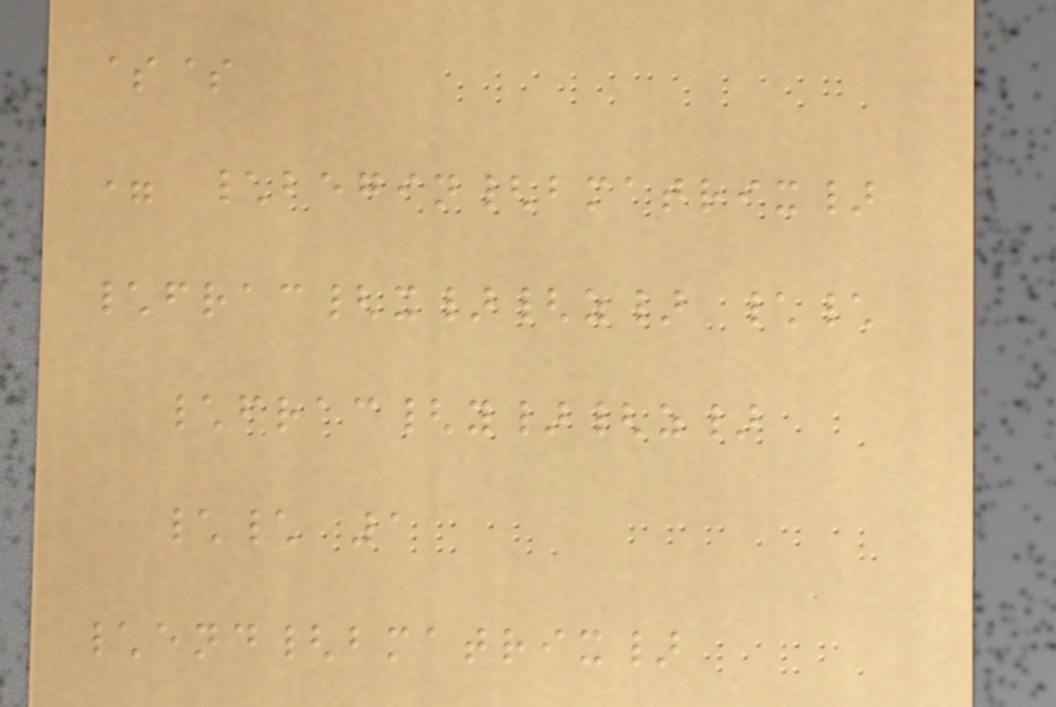$$
= \begin{bmatrix}
\frac{x}{z} \\
\frac{y}{z}
\\ 1
\end{bmatrix}
